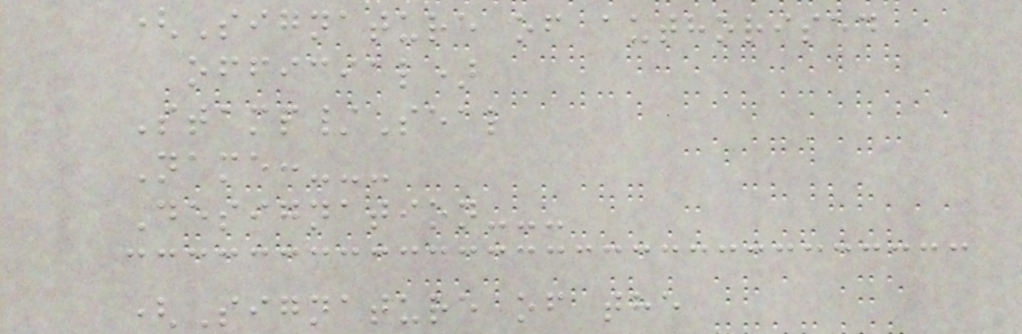(Signature of authorised
official)
Stamp/Seal
Name:---
Designation---
(Signature of the
